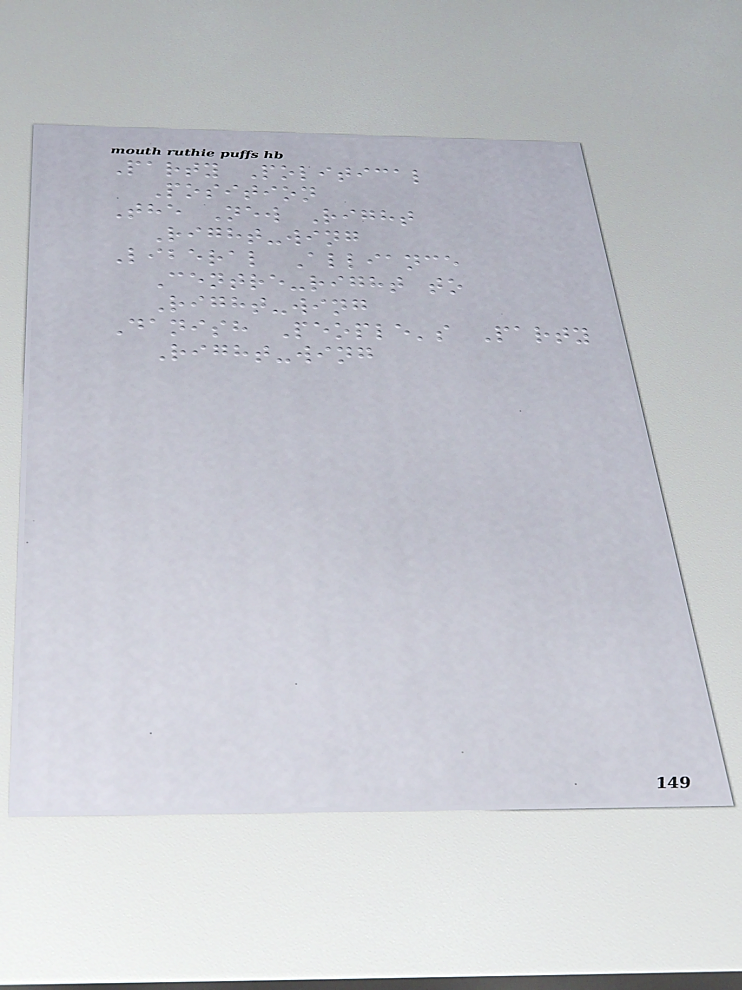Party Political
Position
The New Right
Right-wing
Liberal Alliance
Centre-right to
Right-wing
Danish People's Party
Right-wing
